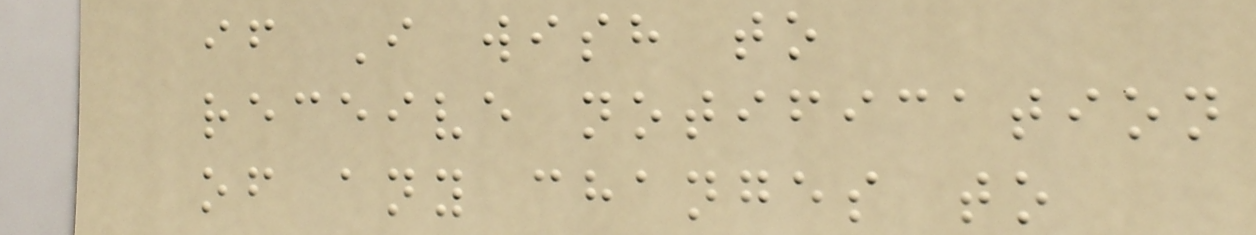if I wish to
receive notification
of any changes to
